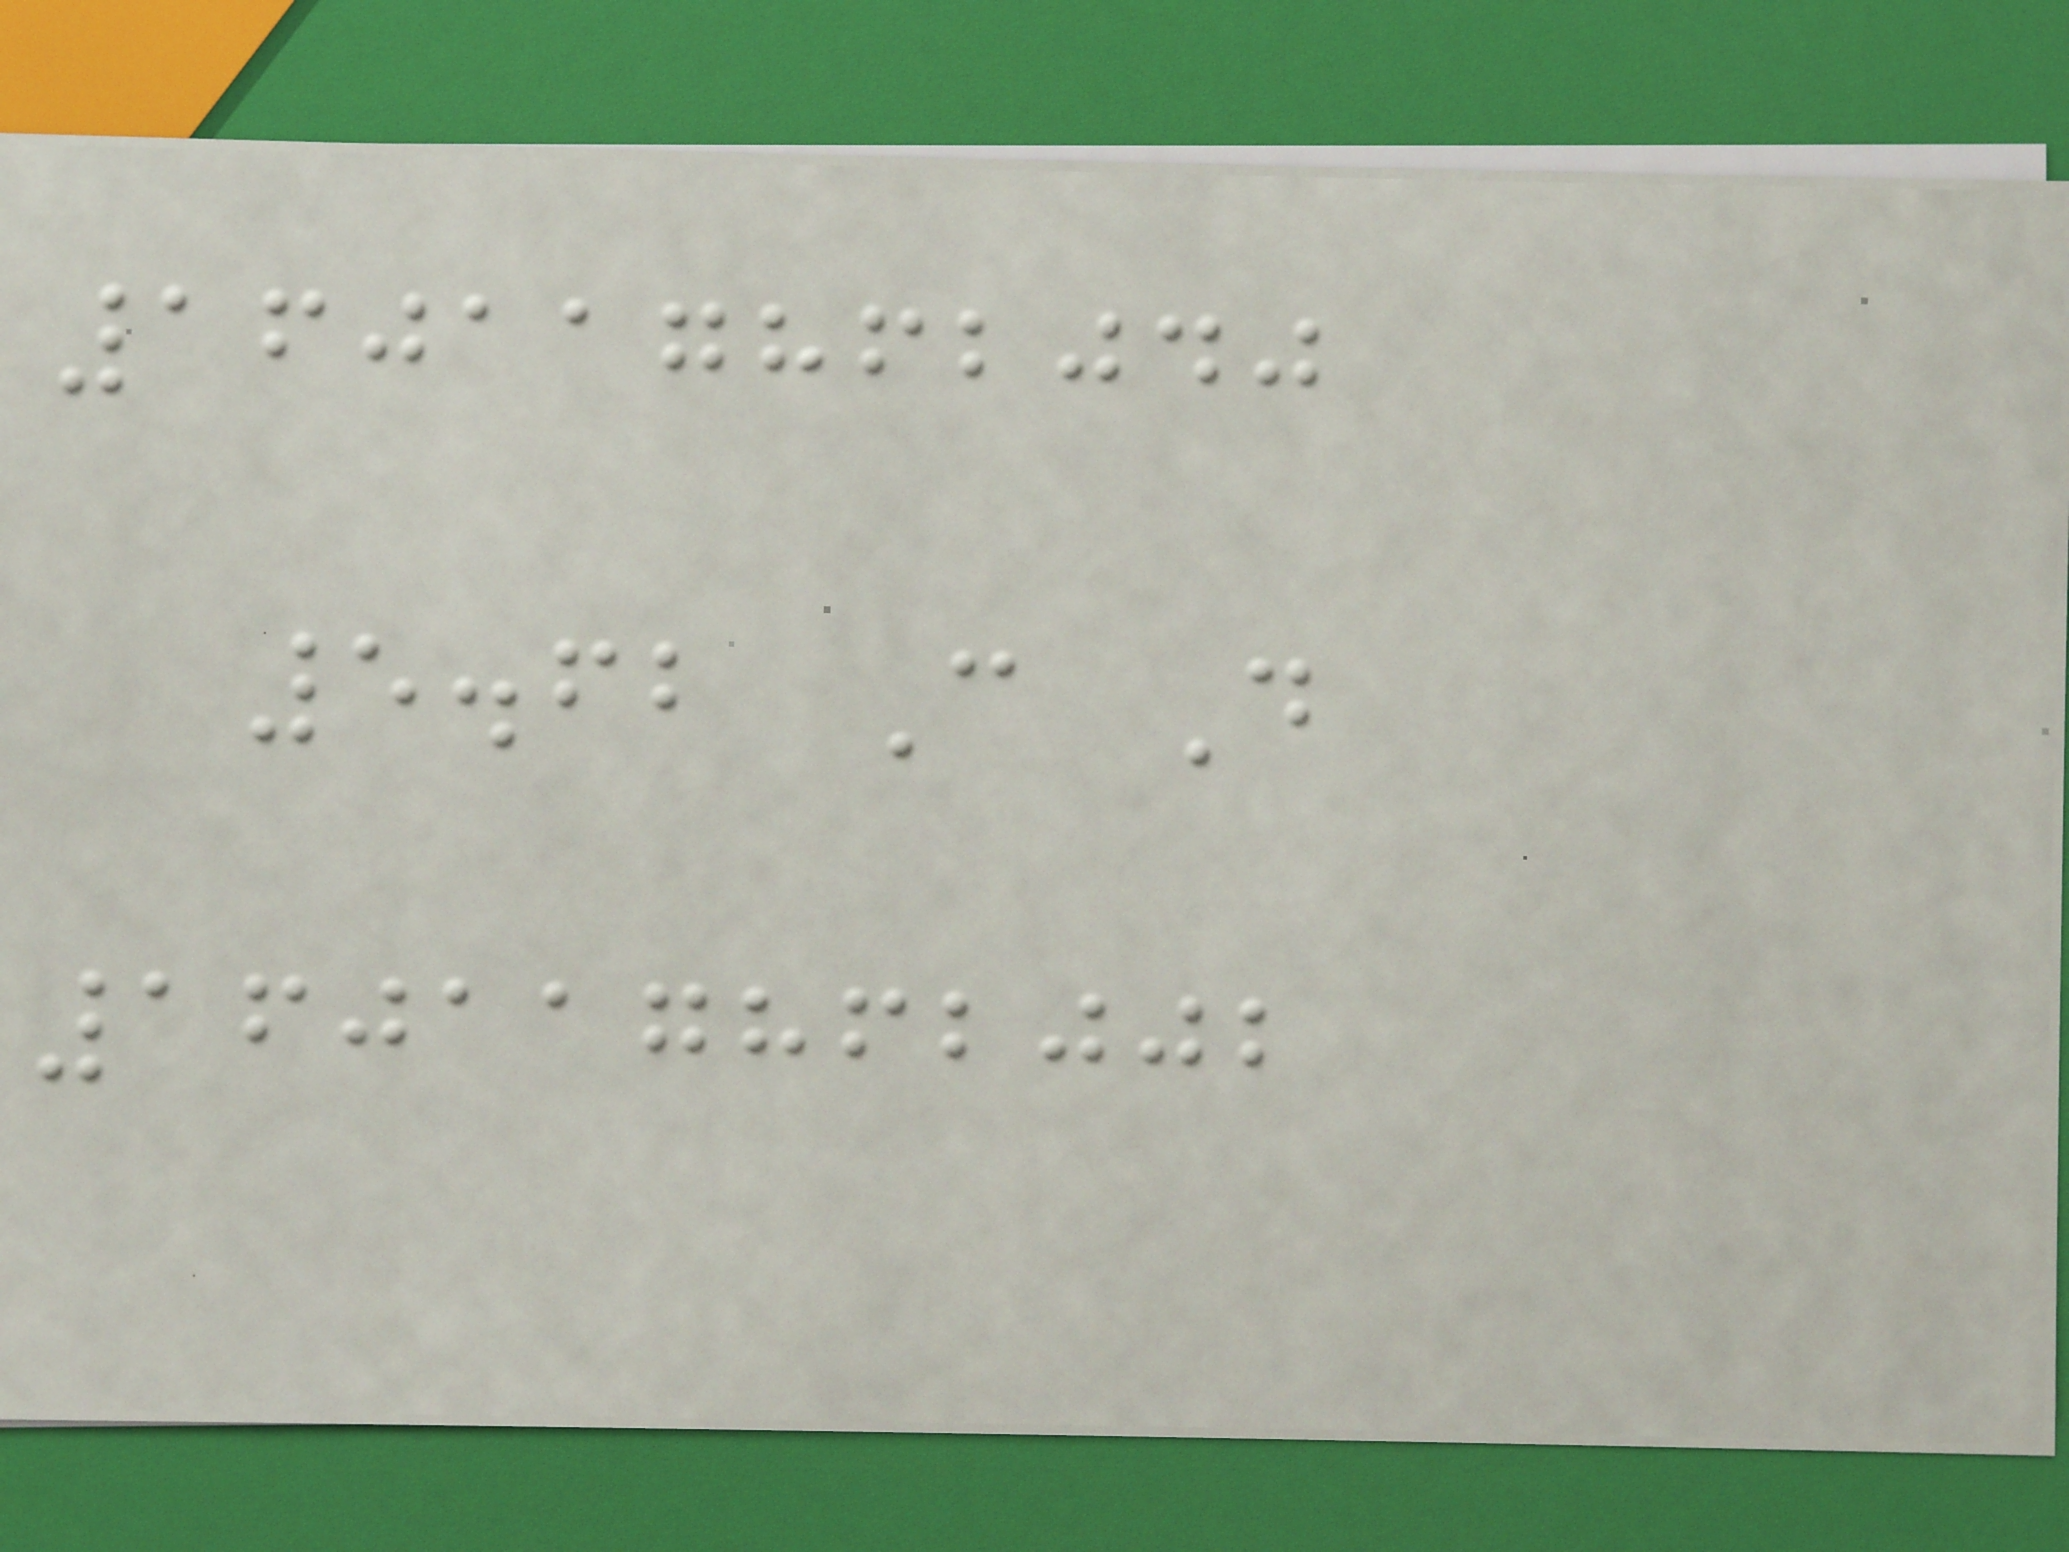160117862040
5.62 C D
160117862002
